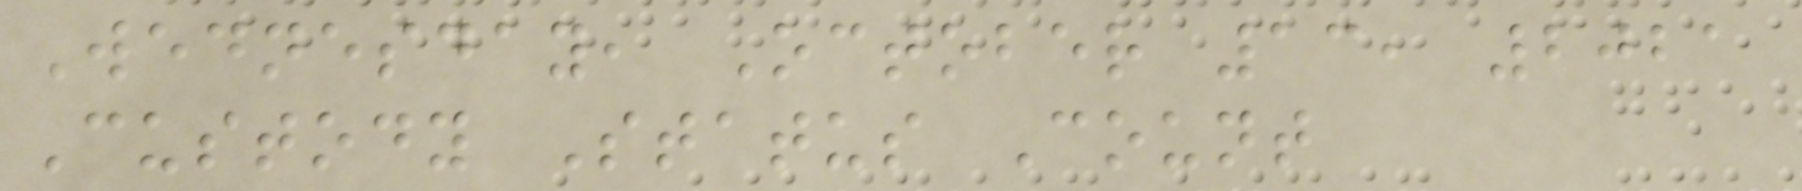Wednesday, October 13, 2021
Custody Status Count
